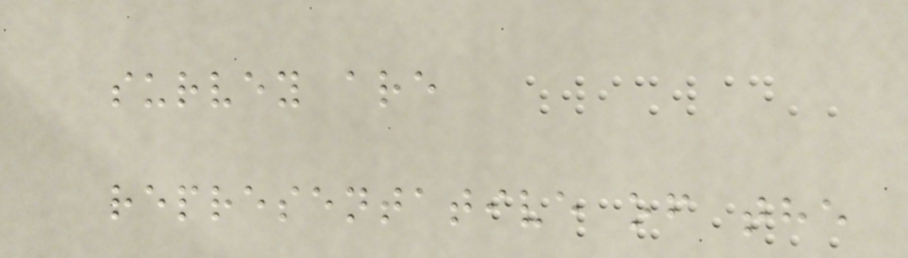survey are
representative of the
